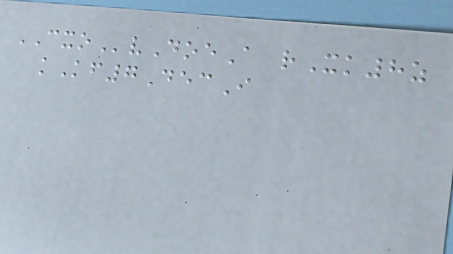CXOvDoeA rXk8z
kKf7DecI
